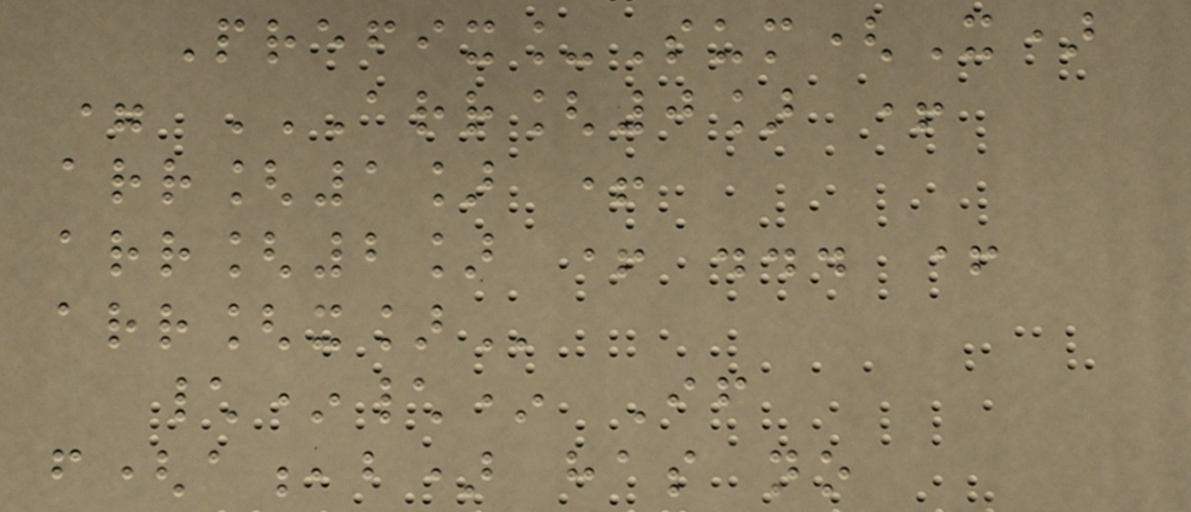Prefix_Sum(X)
= ARR[0] +
ARR[1] +
ARR[2] + ... +
ARR[X]
\*\* If
f(a,b) has no
